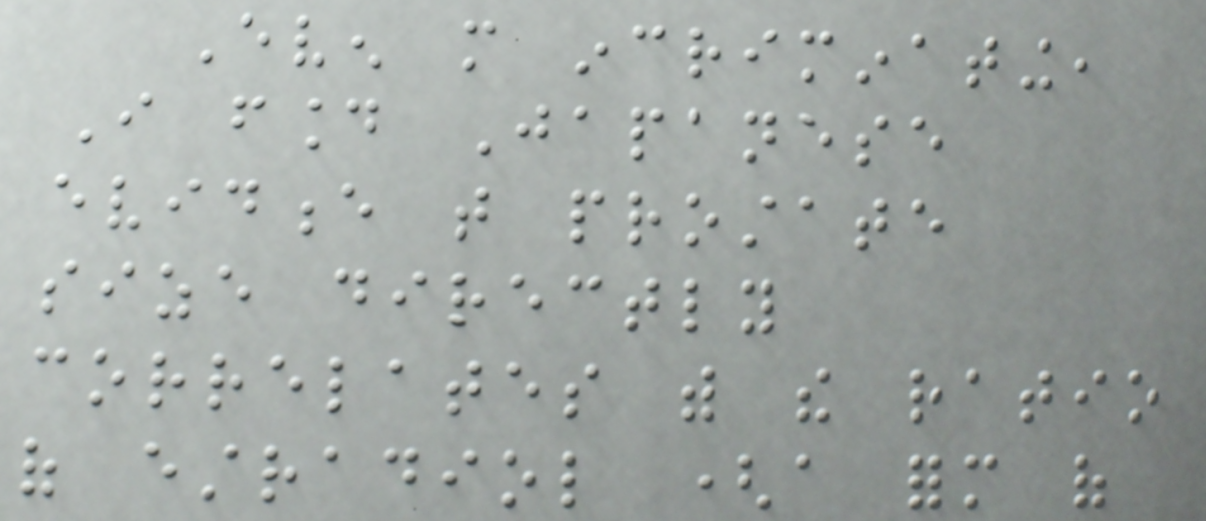Even more incriminating,
I found Japanese
evidence that prostate
size directly
correlates with the ratio
of estradiol (a form of
